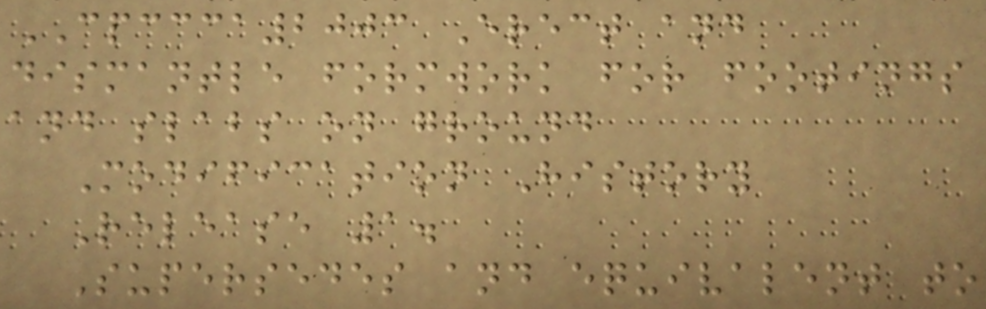CPCCCA2003 Erect and
dismantle formwork for footings
and slabs on ground
Modification History
Release 1.
Supersedes and equivalent to
